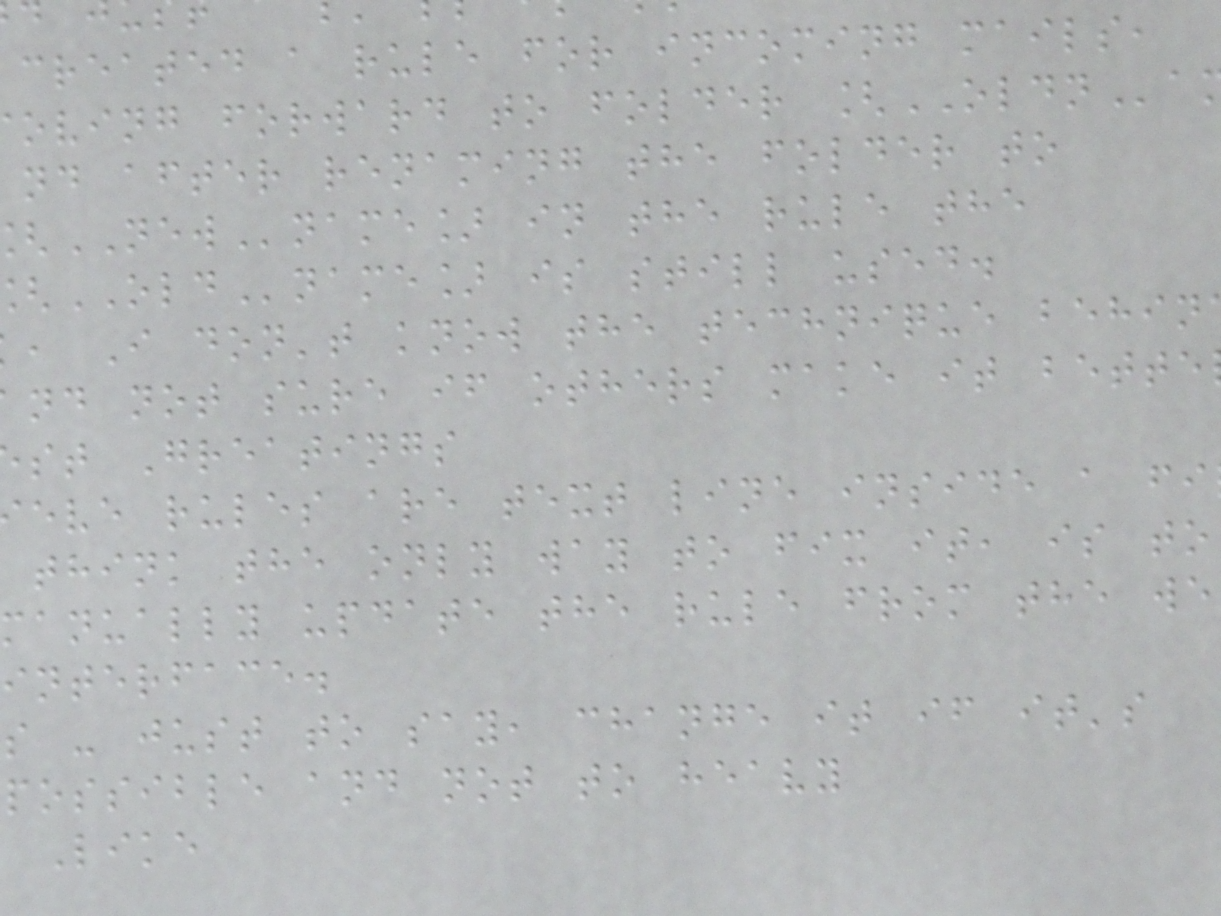created a rule for incoming mails,
oving forward to folder [OLDNa
nd after renaming the folder to
NEWname] in the rule the
OLDname] is still used.
, I don't know the technique behin
nd not sure if others make it bette
st Greatings
eve rules are text line inside a fi
think the only way to fix it, is to
manually update the rule from the we
interface.
s - just to say, change it if it's
possible and not to heavy
Like
